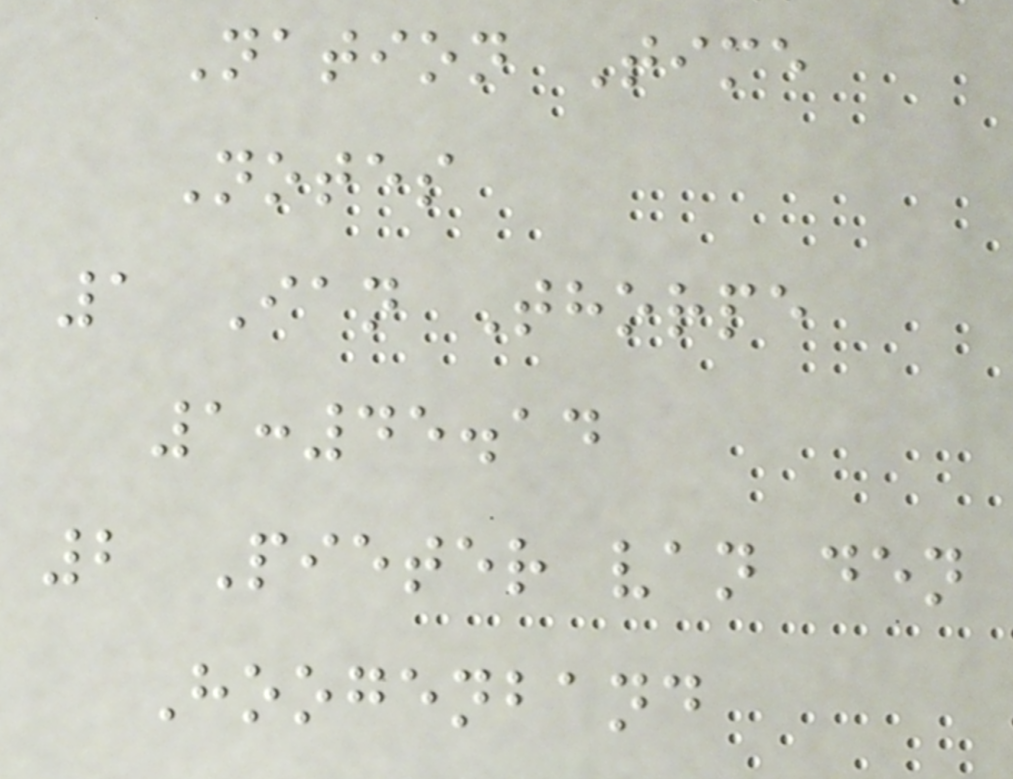Nation Time
Notes
1 Ian Thorpe
1:45.14
2 Pieter van den
Hoogenband
